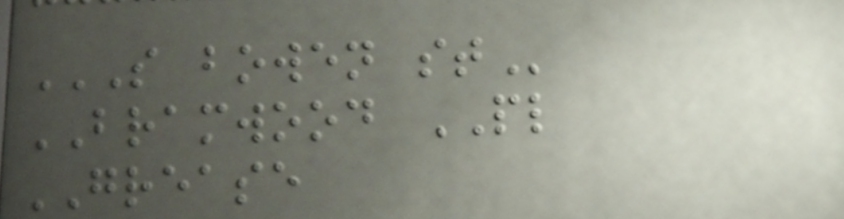S BOWEN ST
BRAMWOOD PL
GREASE
